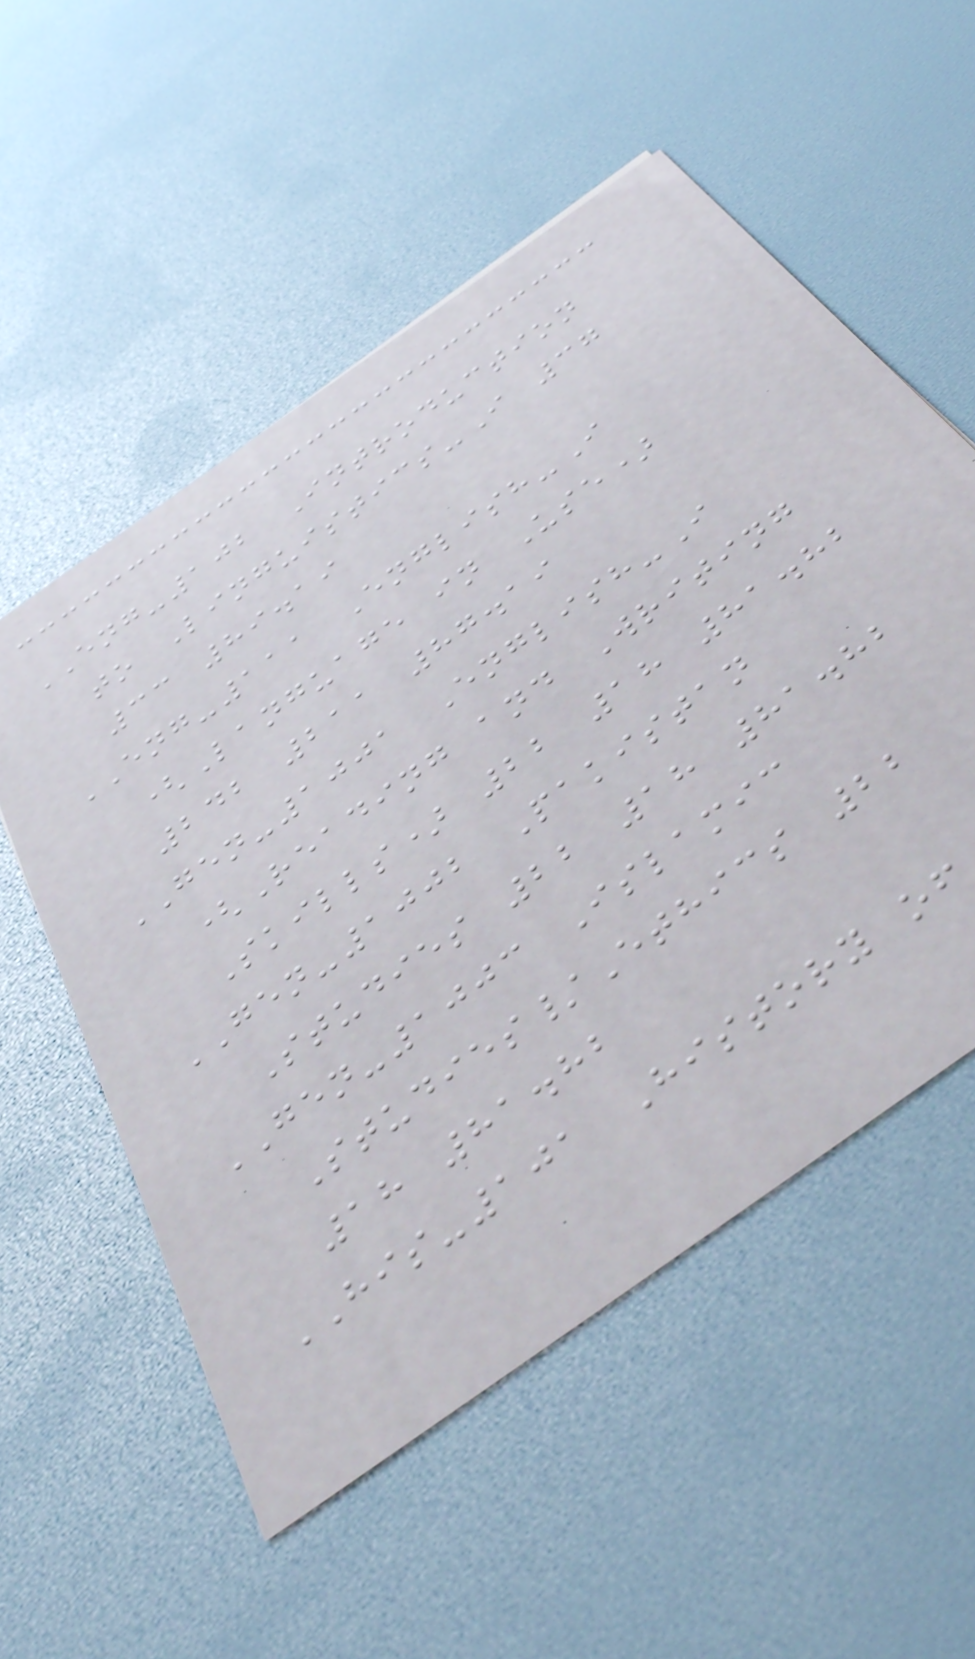ENG-102 Introduction
to Linguistics-I 37
33 89.19
ENG-111 English-I
(Language in Use)
242 211 87.19
GEN-1001 English-I
(Reading and Writing
Skills) 22 18 81.82
GEN-1002 Pakistan
Studies 22 18 81.82
GEN-1003 Islamic
Studies/Ethics 22
18 81.82
HIS-101 History of
